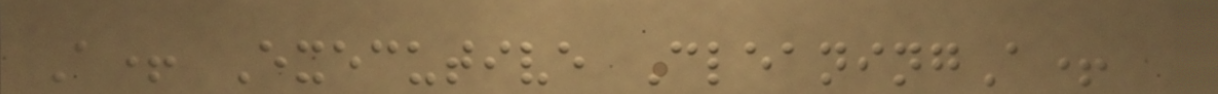A+ Executive CleaningA+
